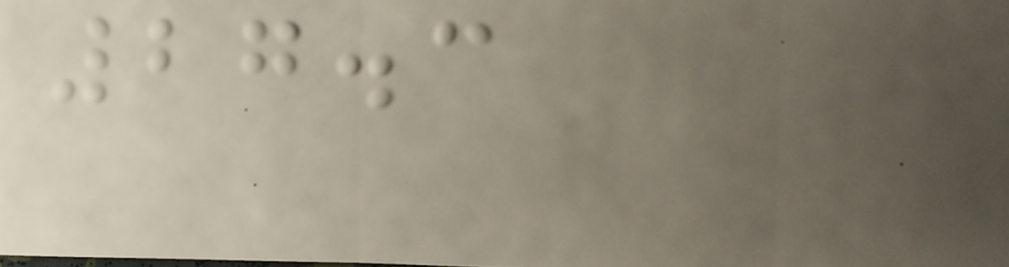27.3
